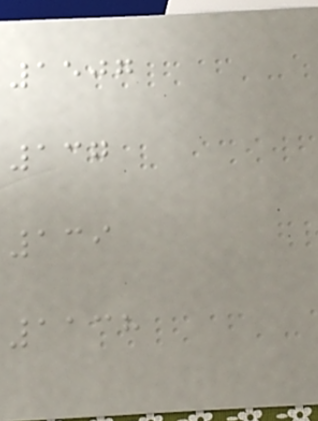1507
137
139
1138
